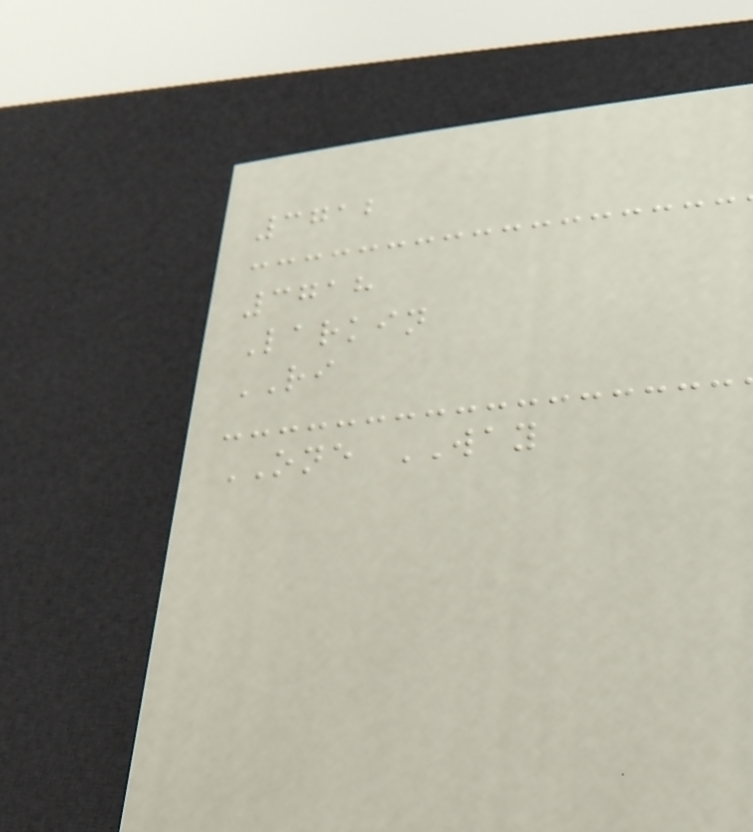3712
3718
Larkin
RI
ONE WAY
